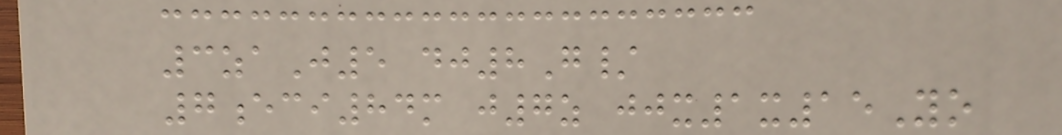3zaJ5 dj8G/
7eci84m j7z jjx1x15Yo
